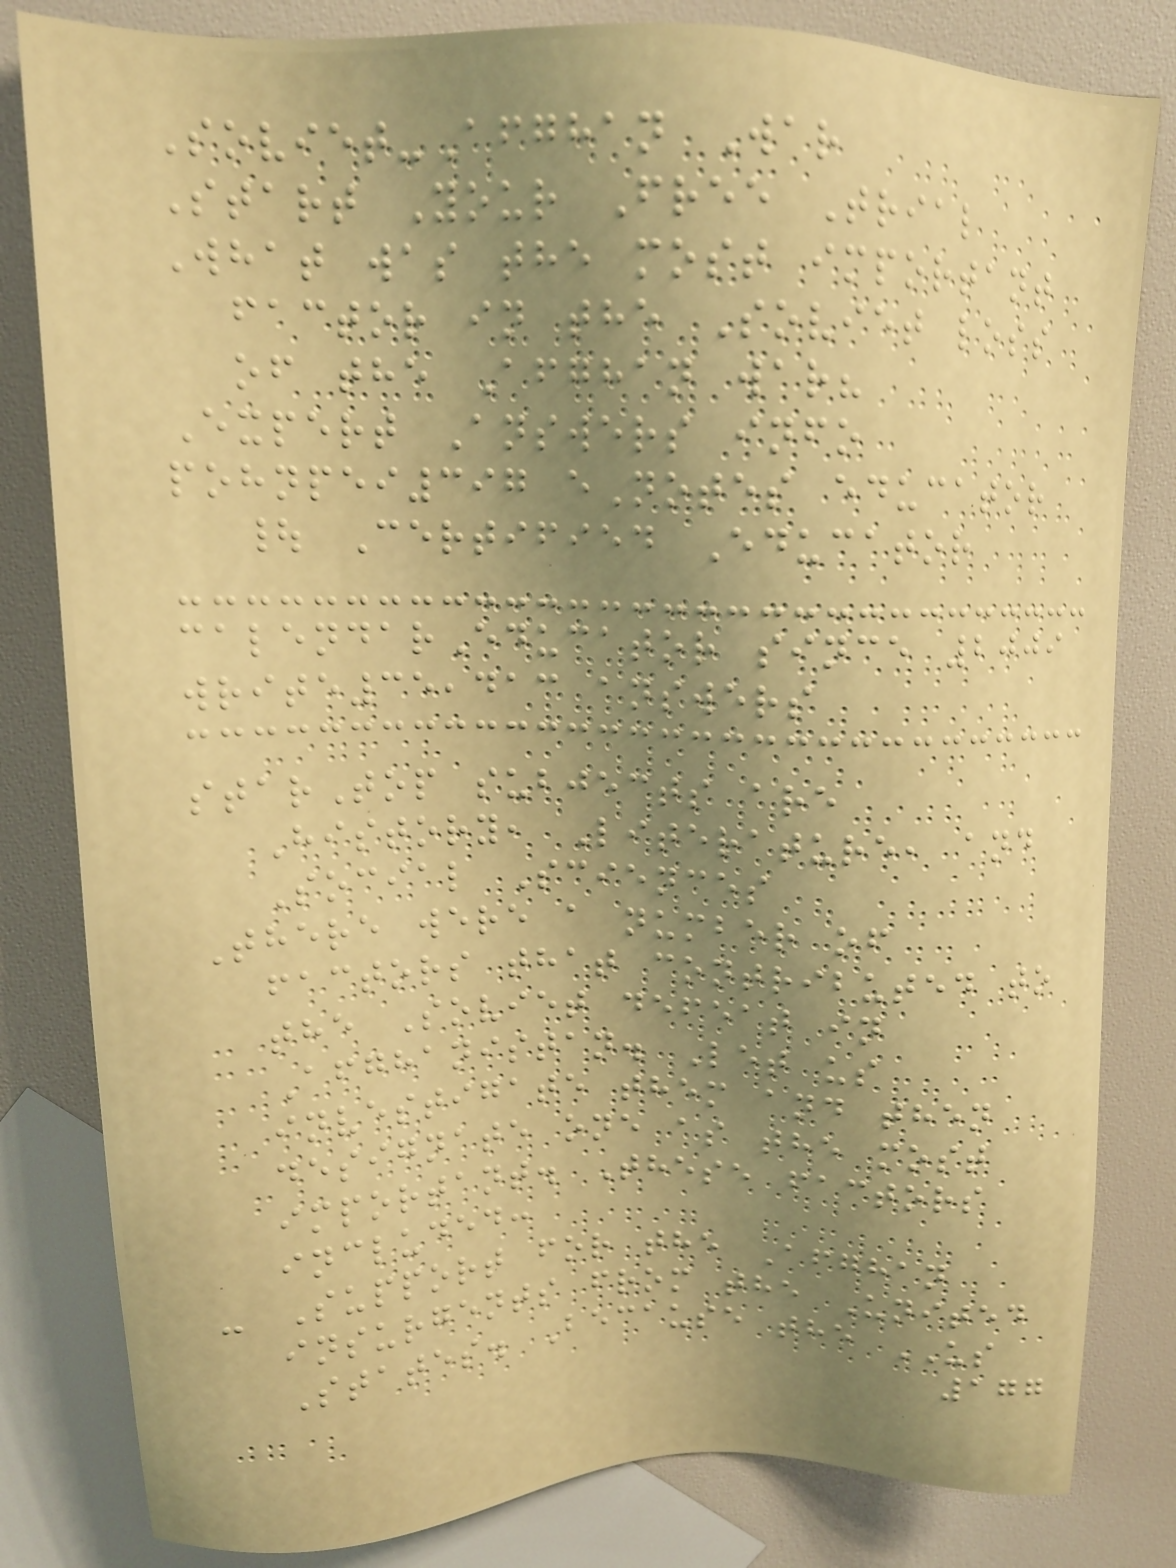Soviet-Afghan War
Start Your Free Trial
What was the most important
factor in the Soviet loss
of the Afghan war?
Expert Answers info
pohnpei397 eNotes educator
| Certified Educator
calendarEducator since 2009
write35,413 answers
starTop subjects are
History, Literature, and
Social Sciences
There were a number of
factors that contributed to
the Soviet defeat in
Afghanistan. Let us
investigate them and then
designate one as the most
important. These factors
included:
- Support for the Afghan
insurgents from the United
States. Because the US
177
